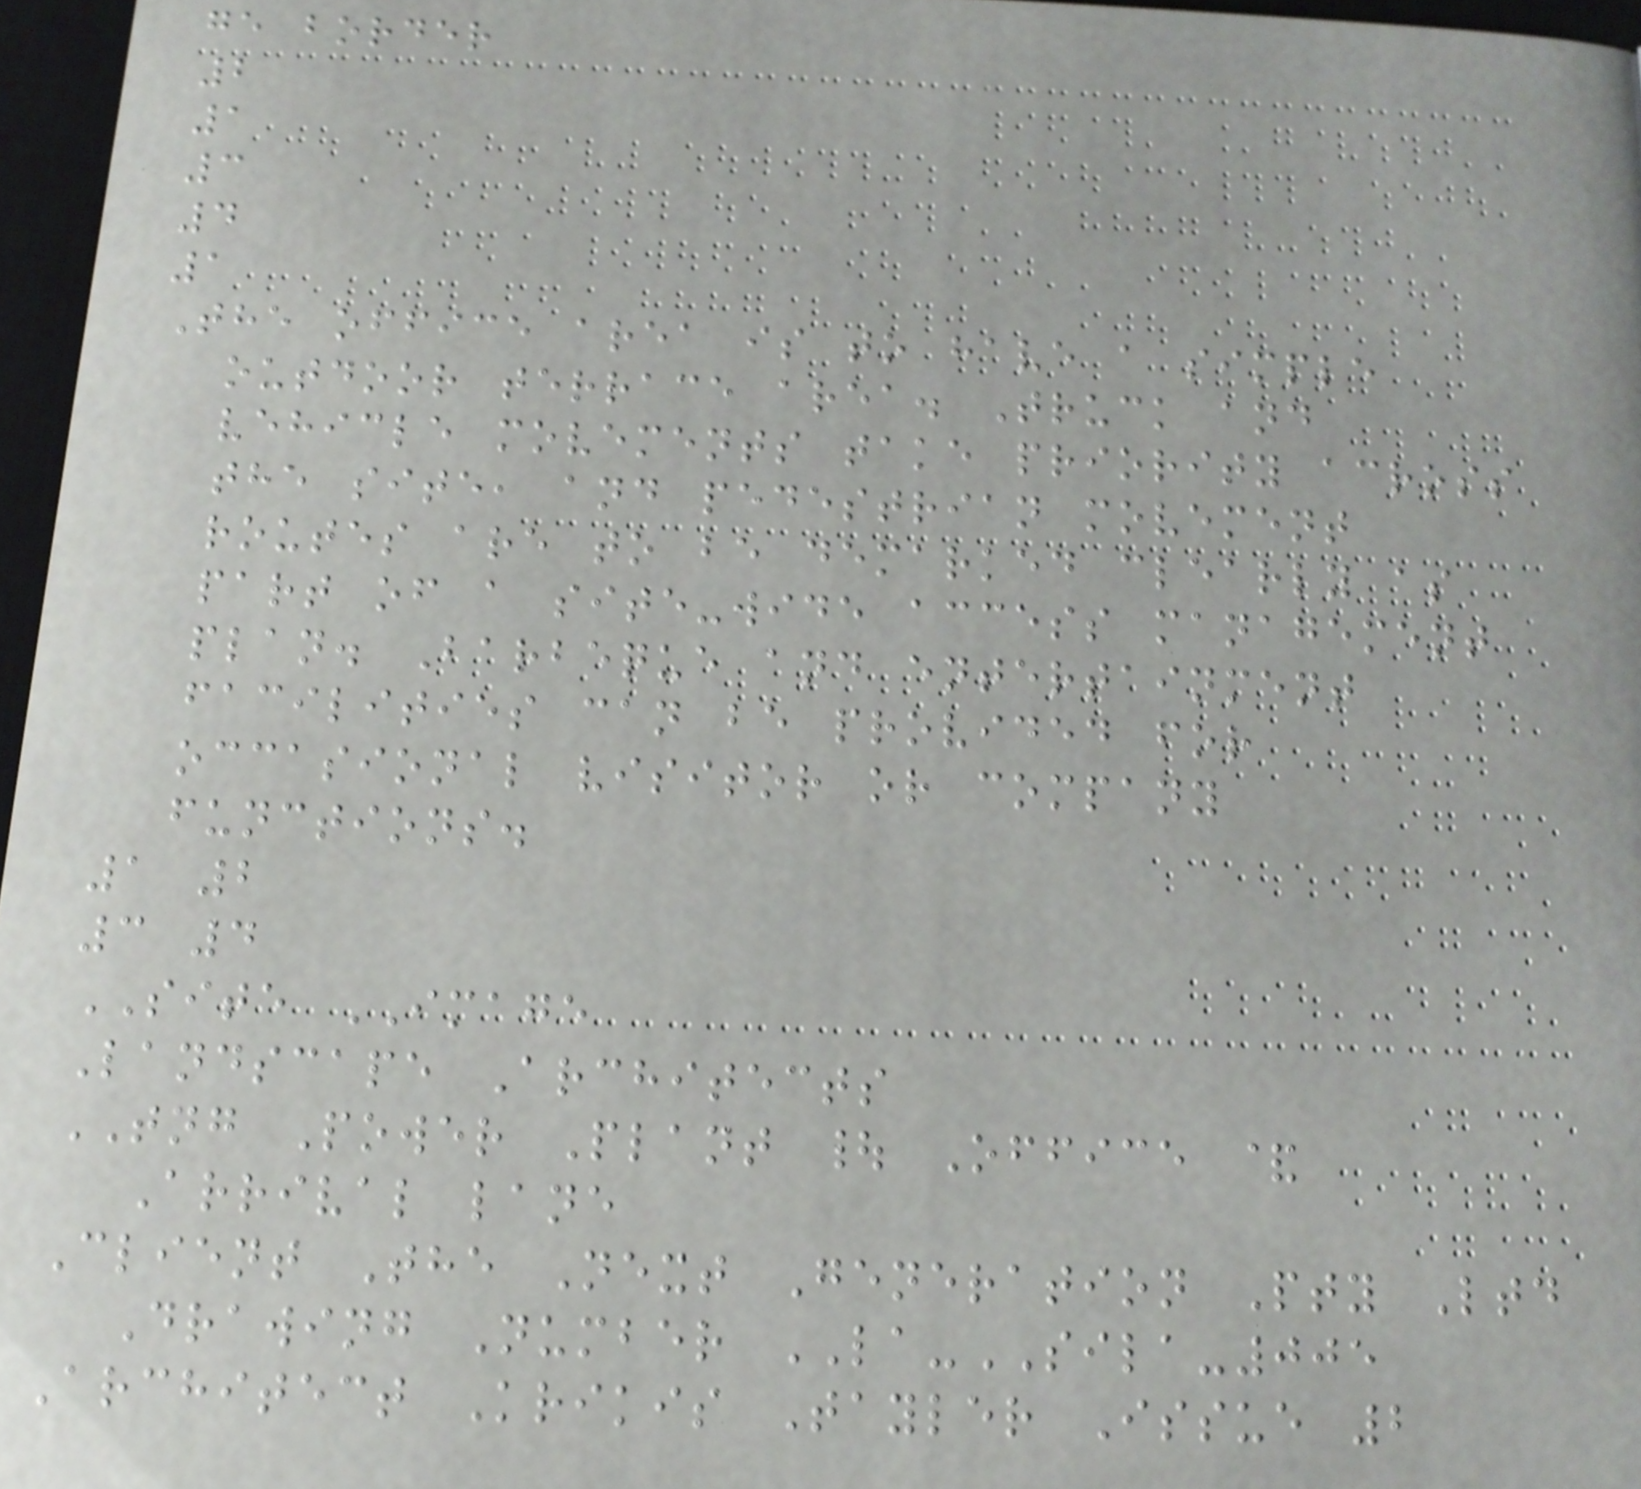ge border
2
1
3
4
1
The office area is to have a simple
outdoor terrace area. Truck and
vehicle movements take priority across
the site, and pedestrian movement
routes are to be demarked clearly as
part of a site-wide access management
plan. Barbeque and entertainment
facilities can be provided for
occasional visitor or company
functions.
1 2
3 4
SITE IMAGE
Landscape Architects
TNG Power Plant | Office &
Arrival lane
Client The Next Generation Pty Ltd
Drawing Number LA-SILA-005
Architect Krikis Tayler Issue 2
